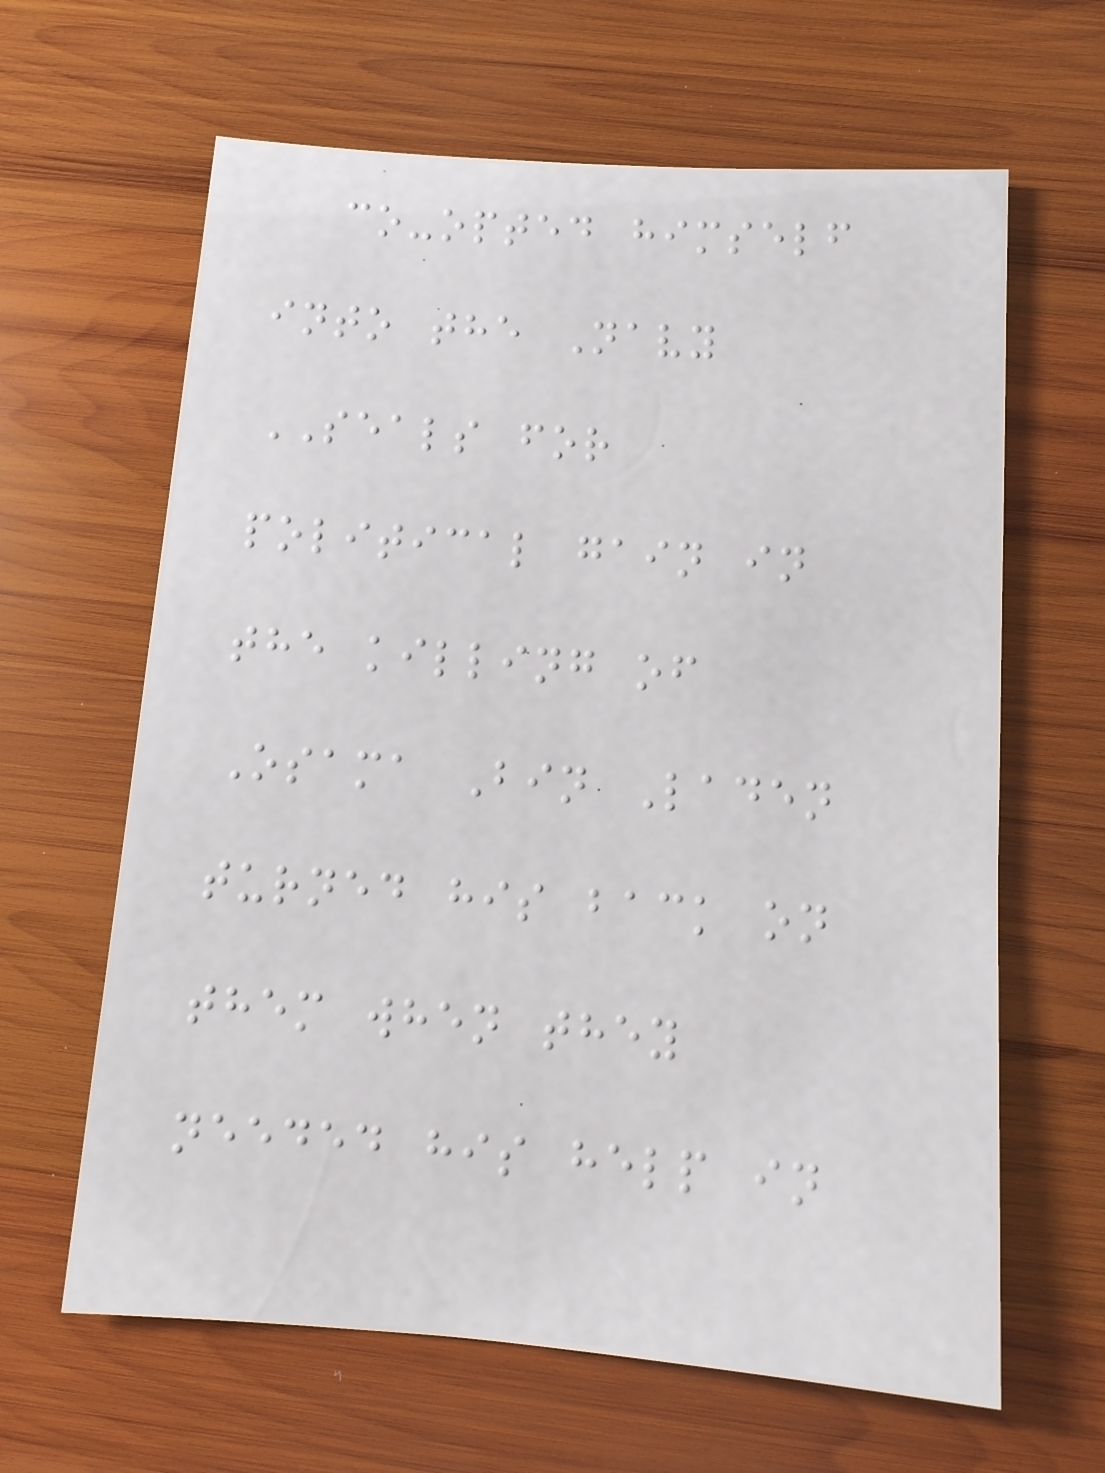co-opted himself
into the Navy
SEALS for
political gain in
the killing of
Osama Bin Laden
turned his back on
them when they
needed his help in
